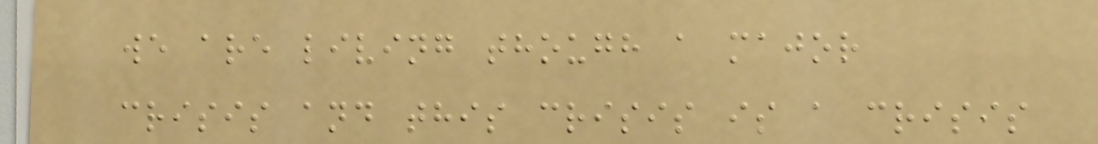we are living though a major
crisis and this crisis is a crisis
